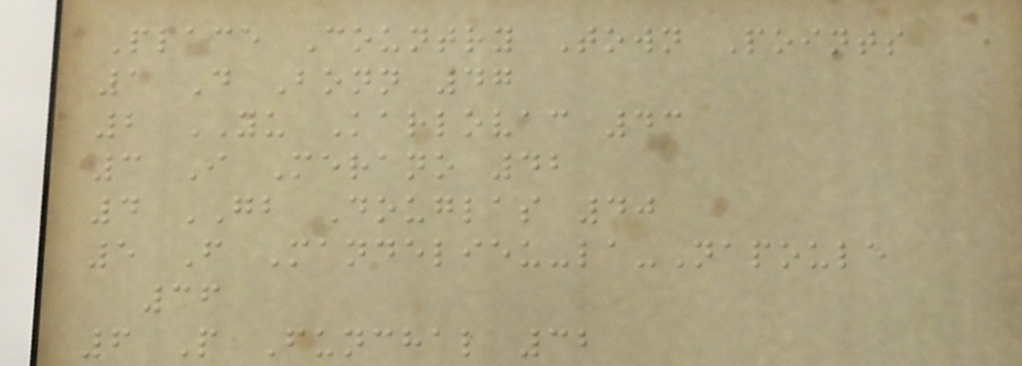Place Country Town Points
1 D Bonn 47
2 YU Karlovac 43
3 I Merano 42
4 GB Douglas 40
5 F Mandelieu-la-Napoule
36
6 P Funchal 32
